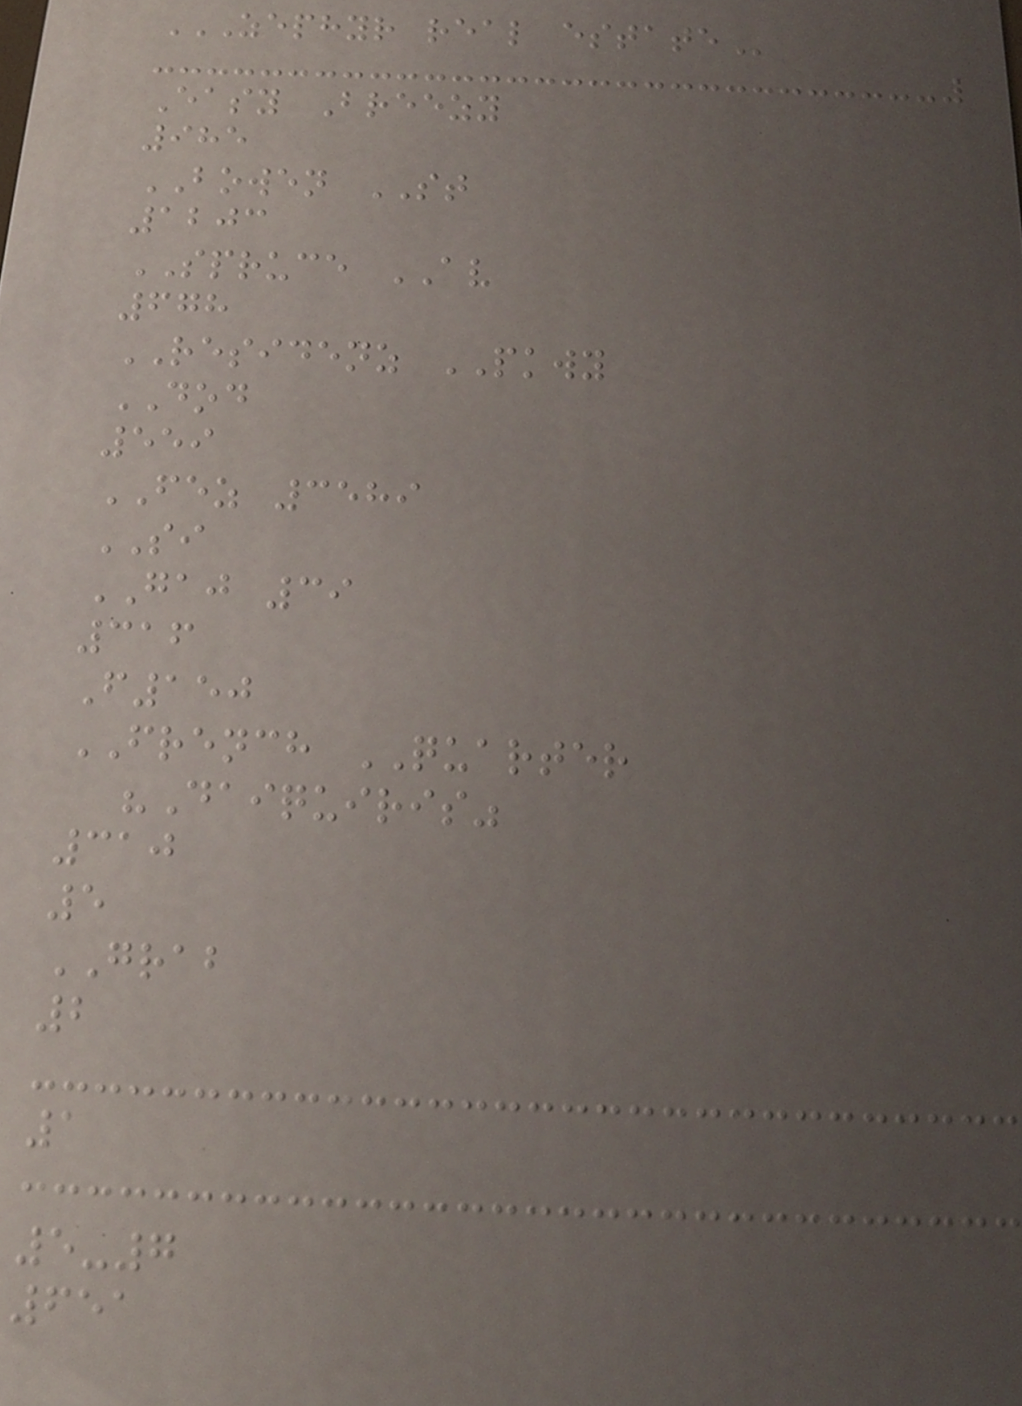ZEPHYR REAL ESTATE
Easy Breezy
985
BOWEN ST
1203
SPRUCE AV
678
RESIDENZ PKWY
DOD
559
FEZ 3589
SI
GAJ 39
316
F150
FRENCH QUARTER
"Daiquiris"
310
5
GRAB
2
1
5-7
651
